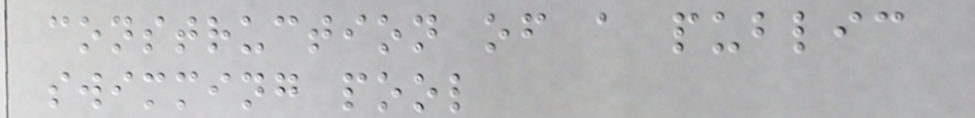construction of a public
swimming pool
